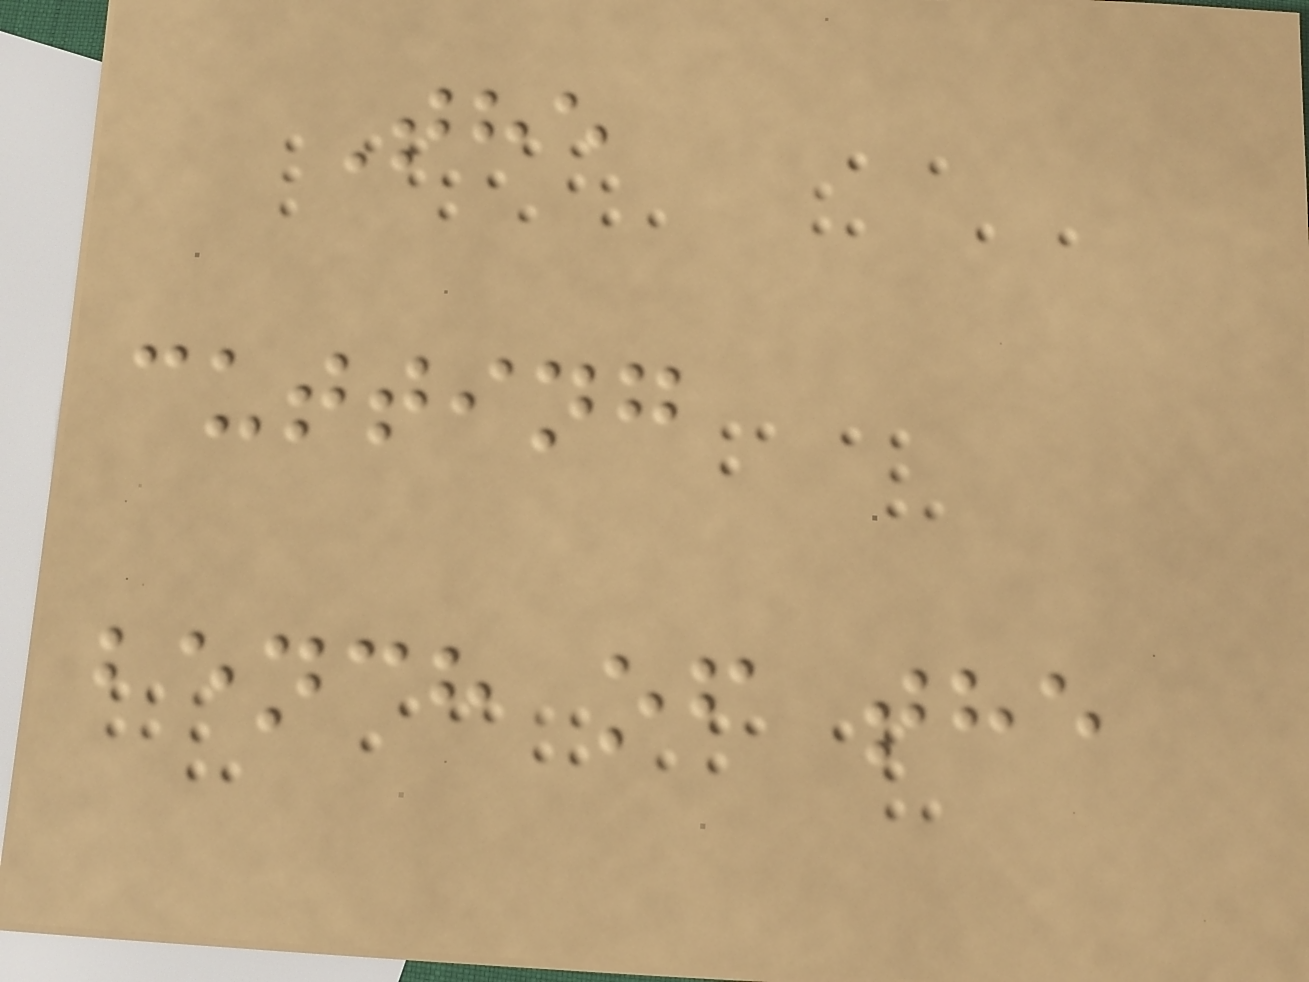The
cutting
bench of the
